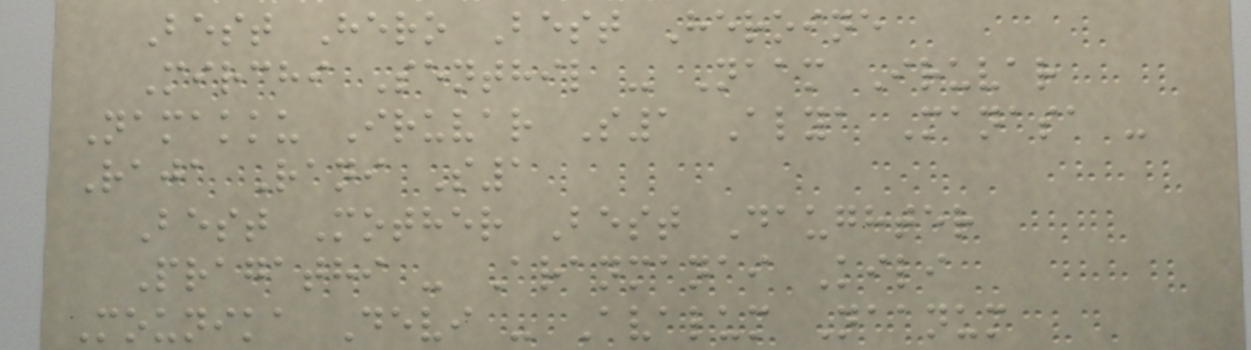Best Hero Best Heroine
Mirchi Senthil - Naam Iruvar
Namakku Iruvar S1 Alya Manasa -
Raja Rani S1
Best Mother Best Daughter
Pragathi - Aranmanai Kili
Mounika Devi - Avalum Naanum
